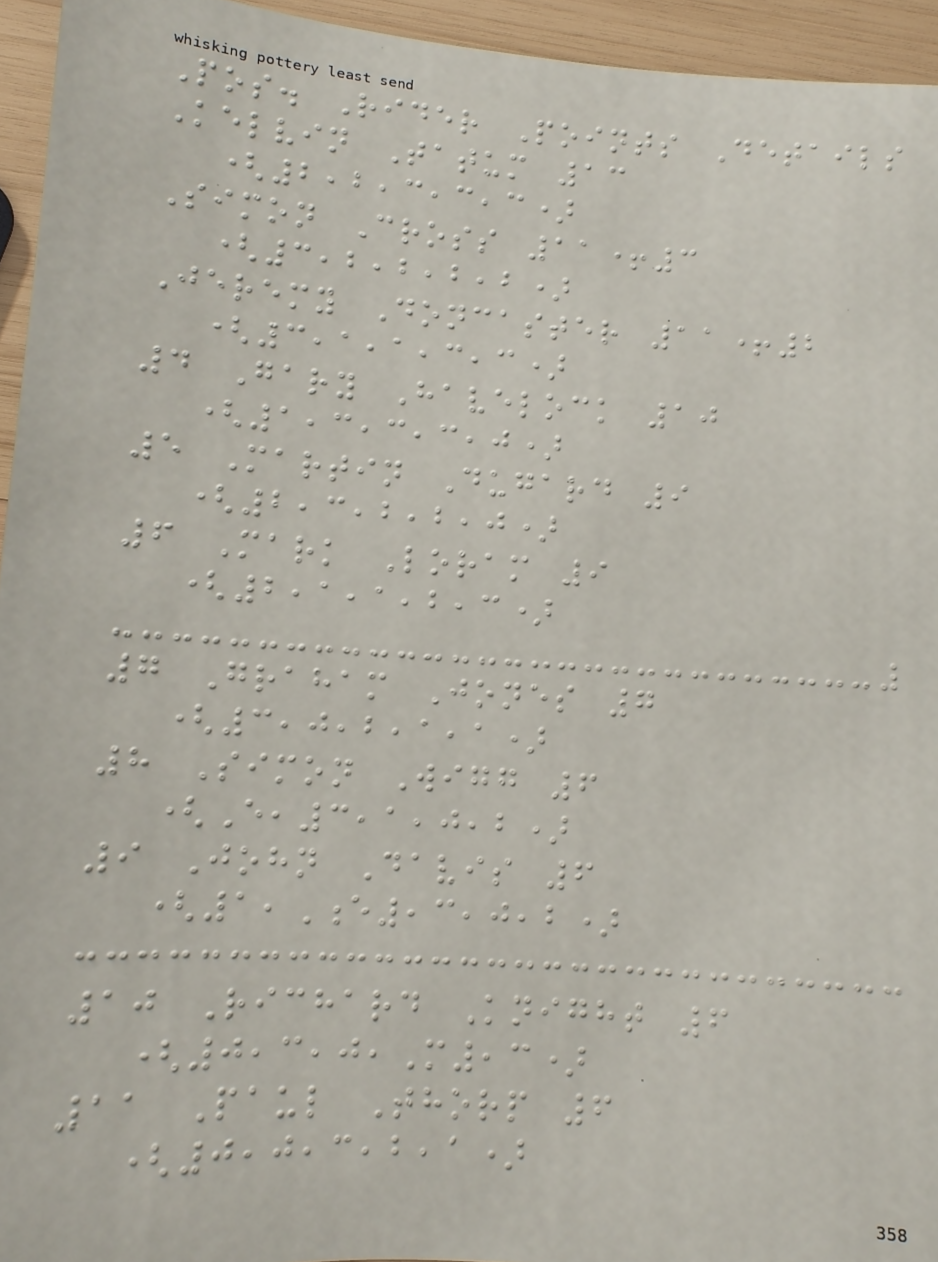Pos. Rider Points Details
Kelvin Tatum 13
(2,2,3,3,3)
Simon Cross 11+3
(3,2,2,2,2)
Jeremy Doncaster 11+2
(3,1,1,3,3)
4 Gary Havelock 10
(1,3,3,3,0)
5 Martin Dugard 9
(2,3,2,2,0)
6 Mark Loram 9
(2,1,1,2,3)
7 Graham Jones 7
(3,0,2,1,1)
8 Simon Wigg 6
(E,3,1,0,2)
9 John Davis 6
(1,E,3,0,2)
10 Richard Knight 6
(0,3,0,M,3)
11 Paul Thorp 6
(0,0,3,2,1)
